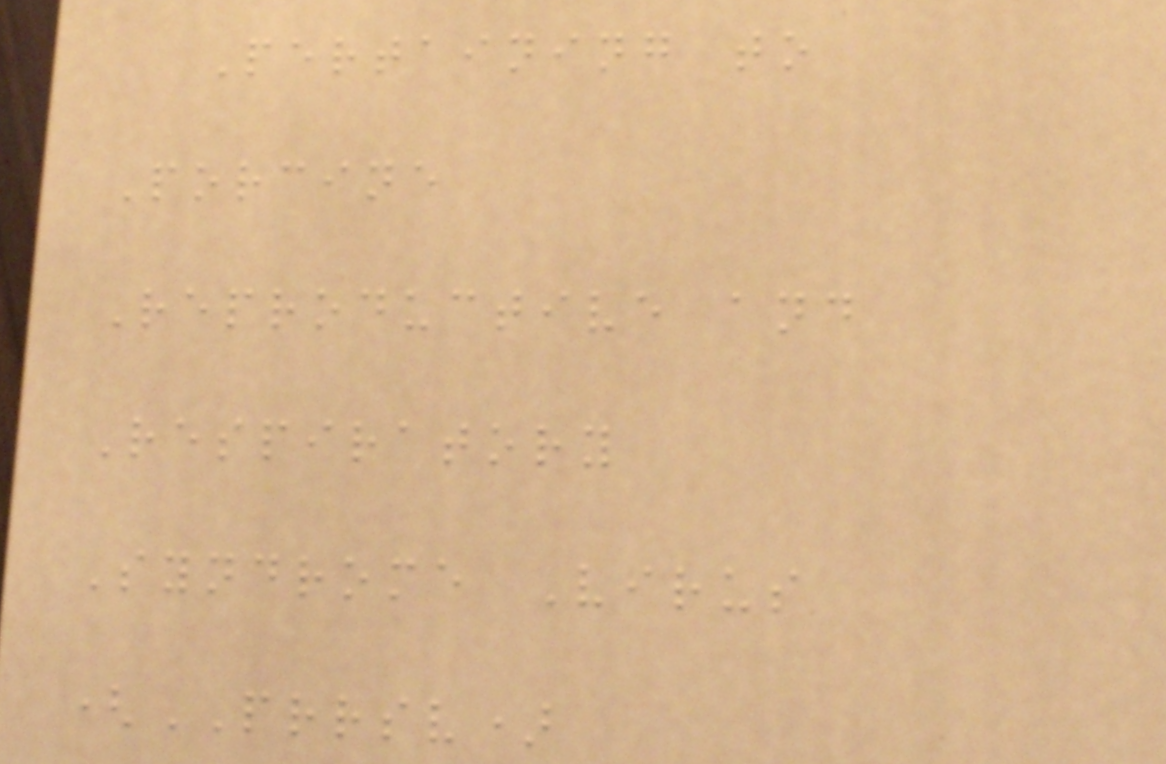Pertaining to
Porcine
Reproductive and
Respiratory
Syndrome Virus
(PRRSV)
